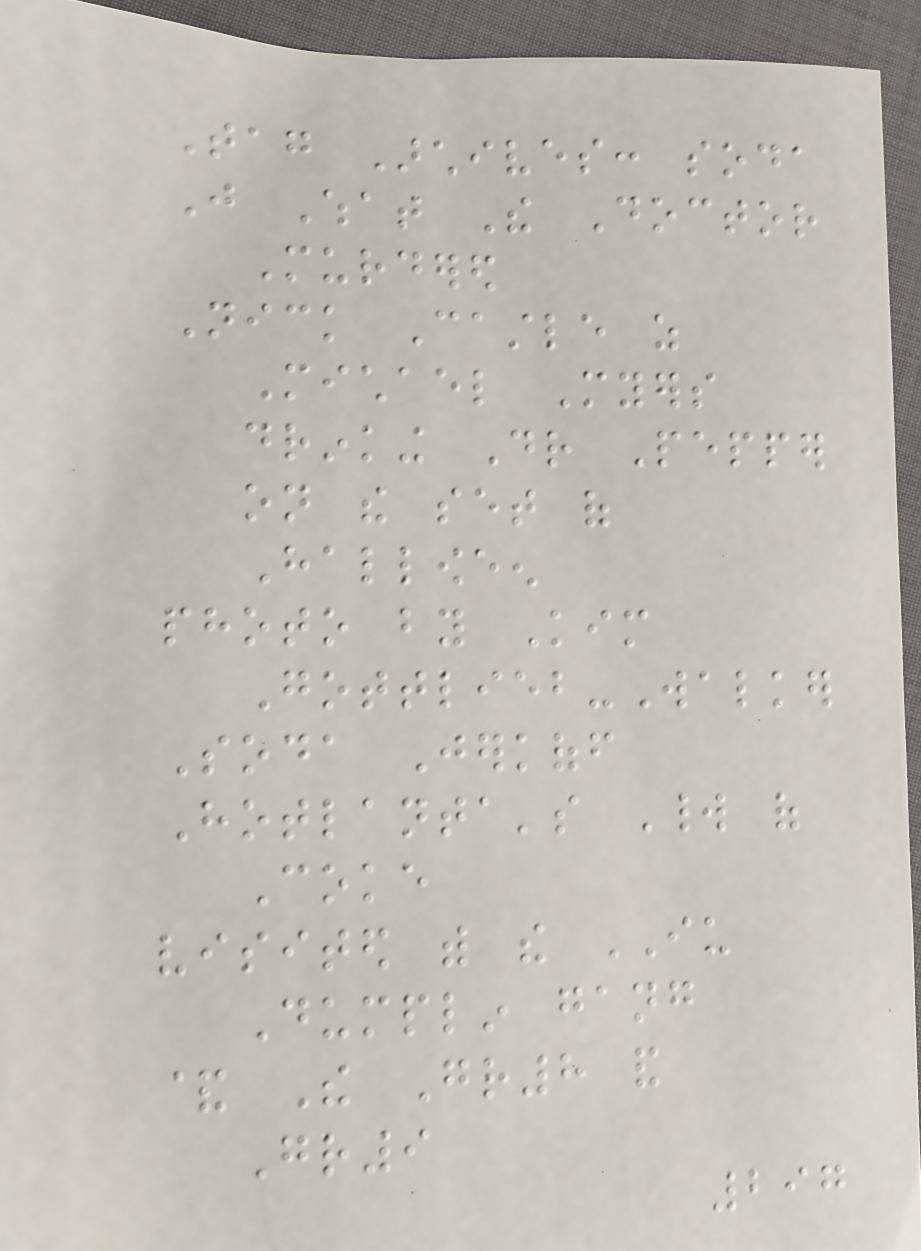Tag Archives: soda
Just What The Doctor
Murdered
Nick Castle as
Michael Myers
drinking Dr Pepper
on the set of
Halloween
photo by Kim
Gottlieb-Walker
Soda Jerkoff
Hotlanta's World of
Coke
visited with the IU
Dumplin gang
& The Gr8 and
Gr9
297
